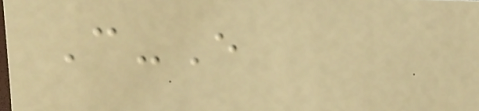C-E
